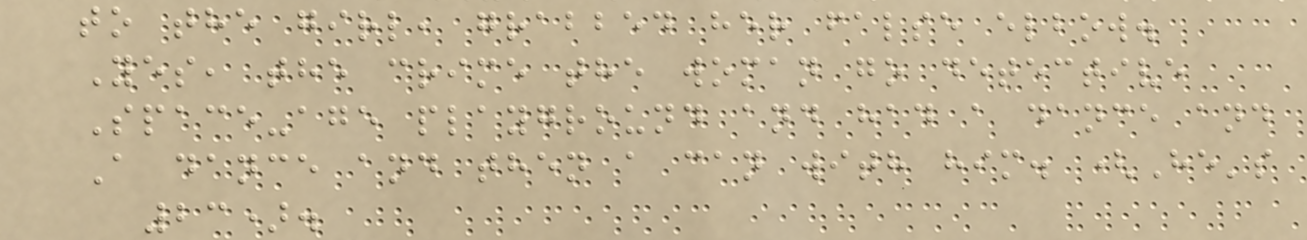to the girl, grabbed her false elbow.
Yes, the crime the woman go detective
Space-age playground and had a dance and
A dance and then a can with him. (He's
23).
